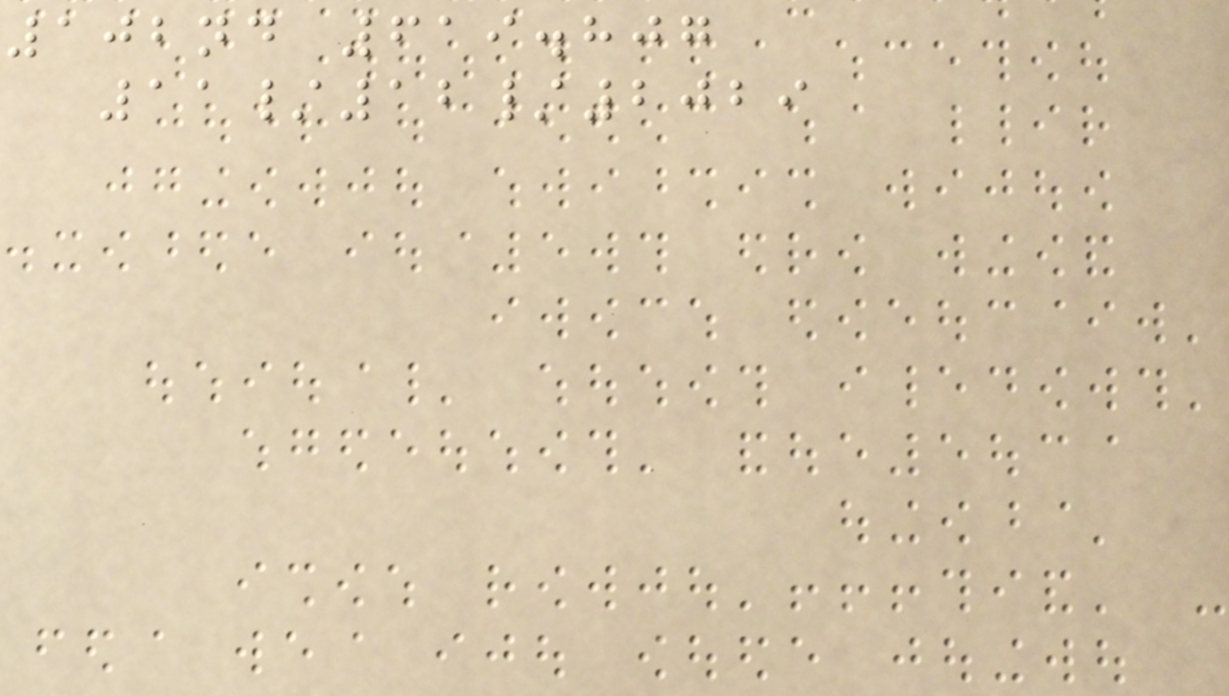102nd 619.807
11/12/2029
